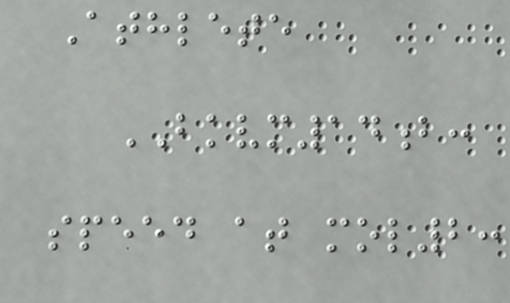Athlete
BKVM14b:
speed at mol2:
